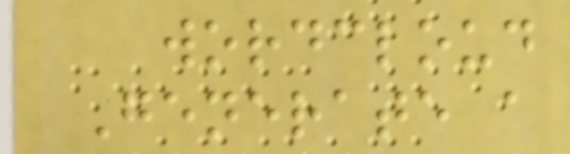wordcloud
Generate a
